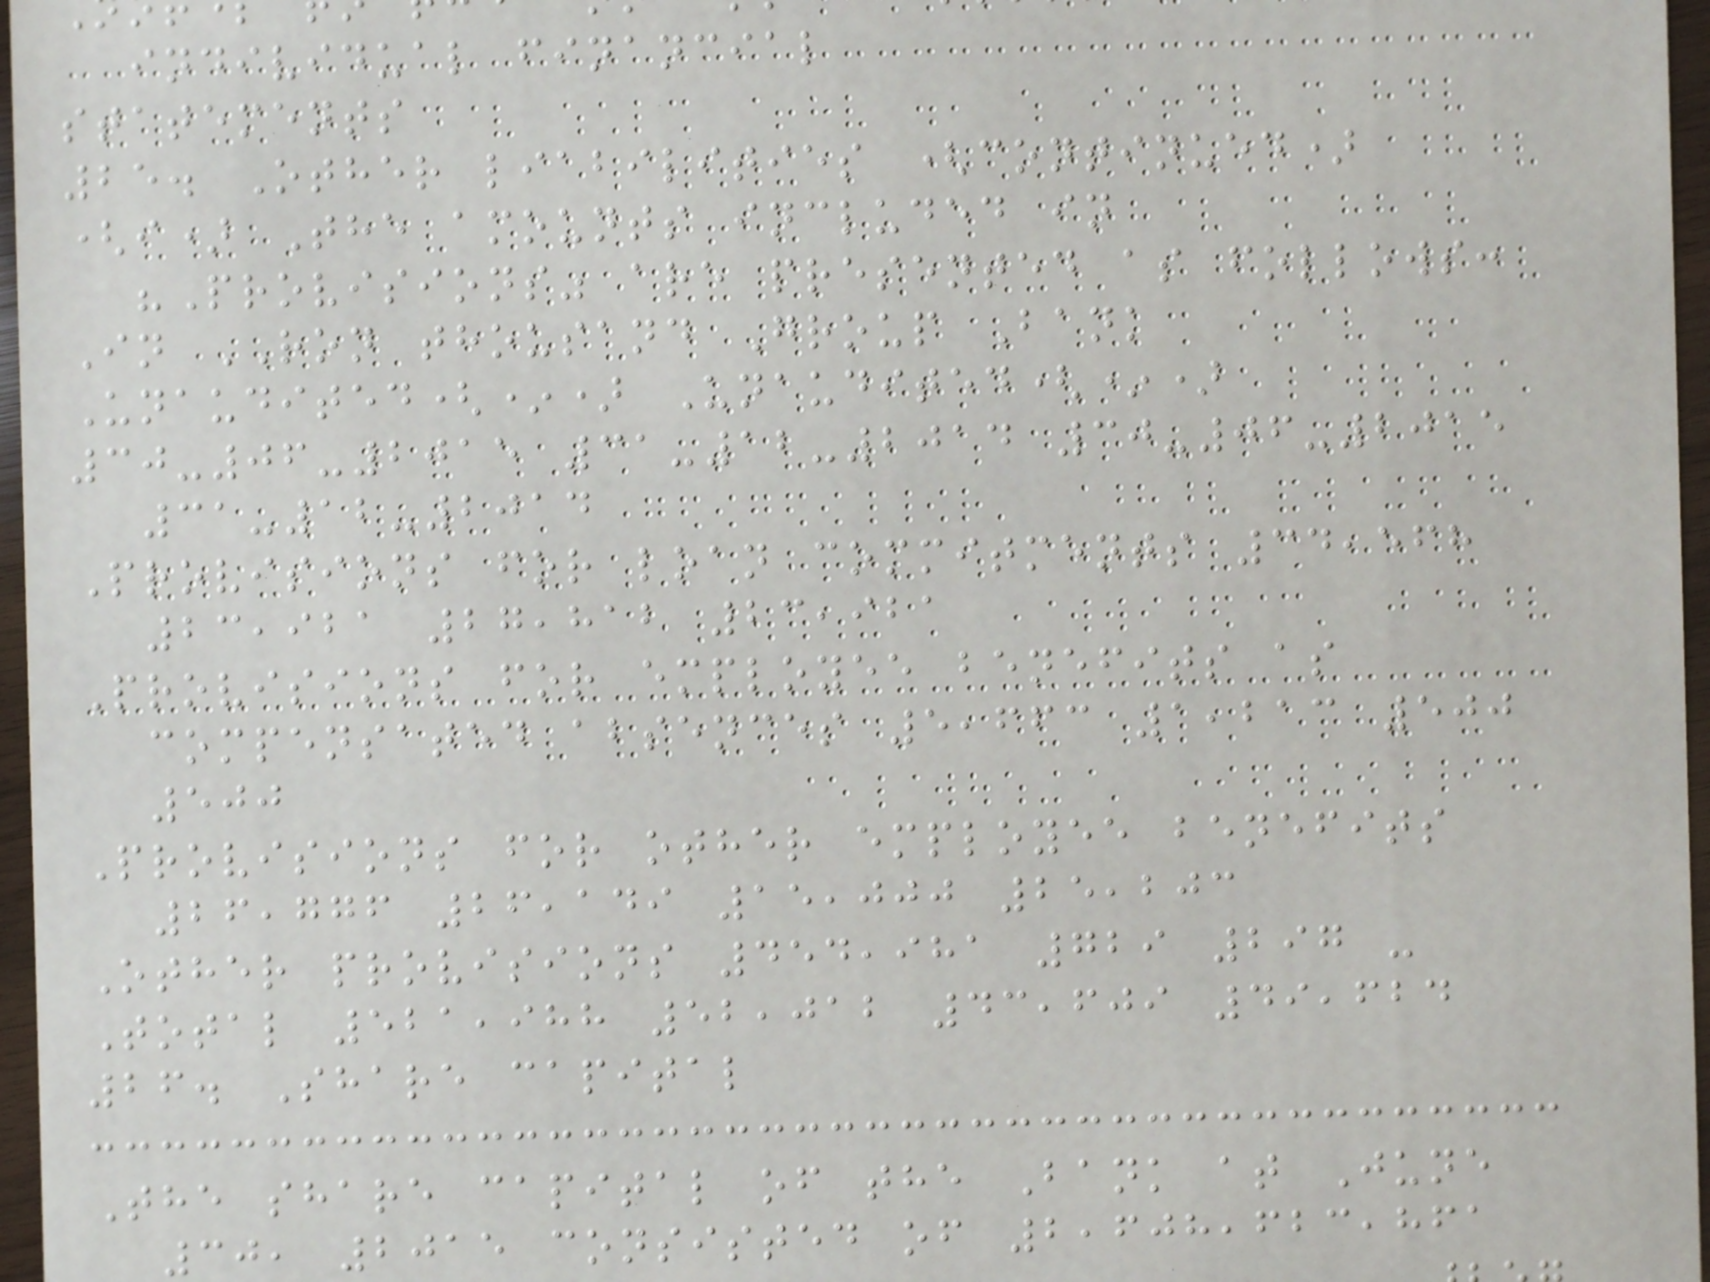individual financial
statements
25. Other liabilities (continued)
(i) The amounts included in
"Provisions" are presented as follows:
In RON thousand Group Bank
Unaudited(*) Unaudited(*)
30-06-2015 31-12-2014 30-06-2015
31-12-2014
Provisions for loan commitments 34,568
23,921 27,812 23,921
Provisions for employee benefits as
compensated absences 5,663 1,213 500
500
Provisions for other employee benefits
26,776 26,149 15,000 25,203
Other provisions 454,981 729 297 -
Total 521,988 52,012 43,609 49,624
26. Share capital
The share capital of the Bank at June
30, 2015 consisted of 2,608,623,861
